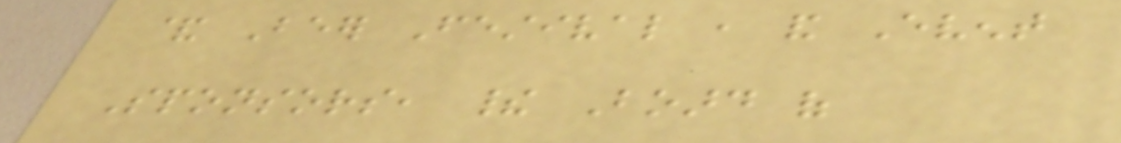& Beer Festival , and Event
Sponsors, their Board of
